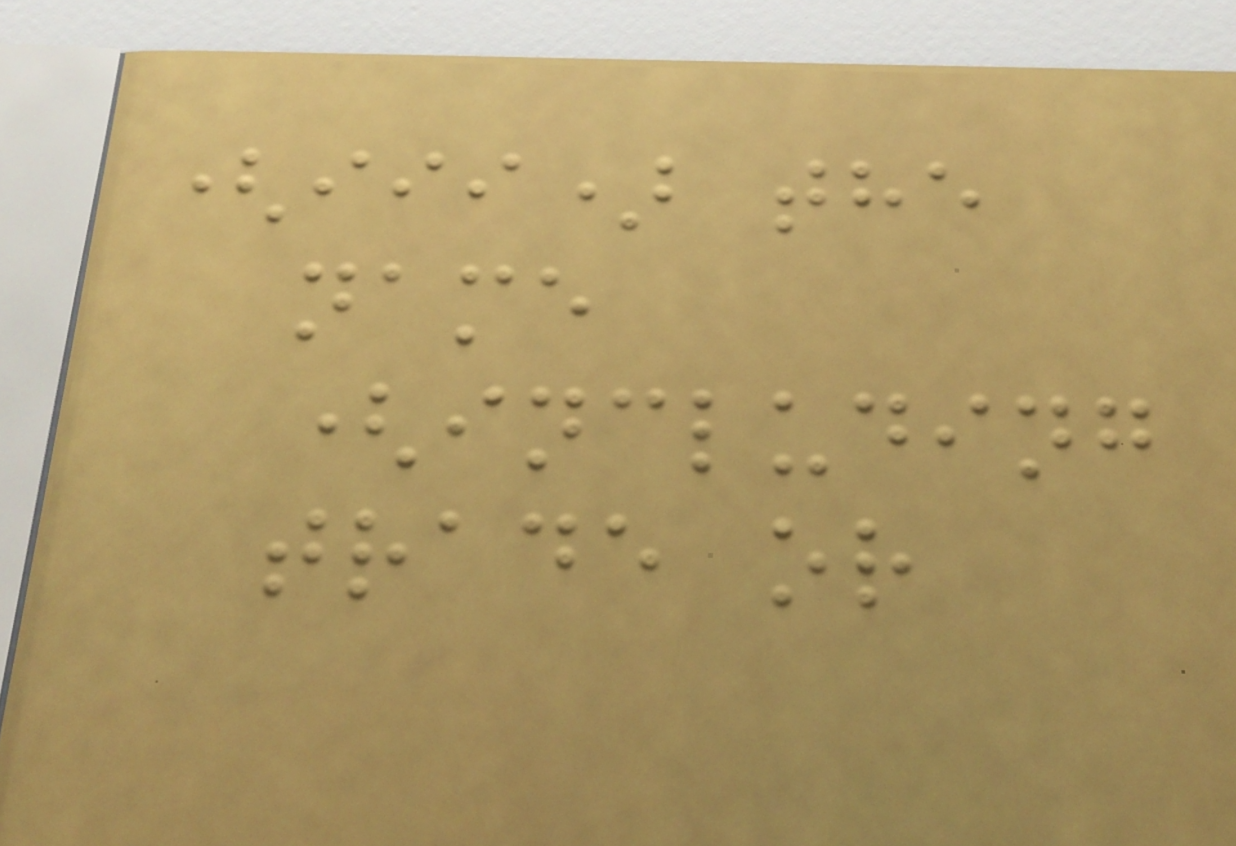(iii) the
name
(including
trade or
